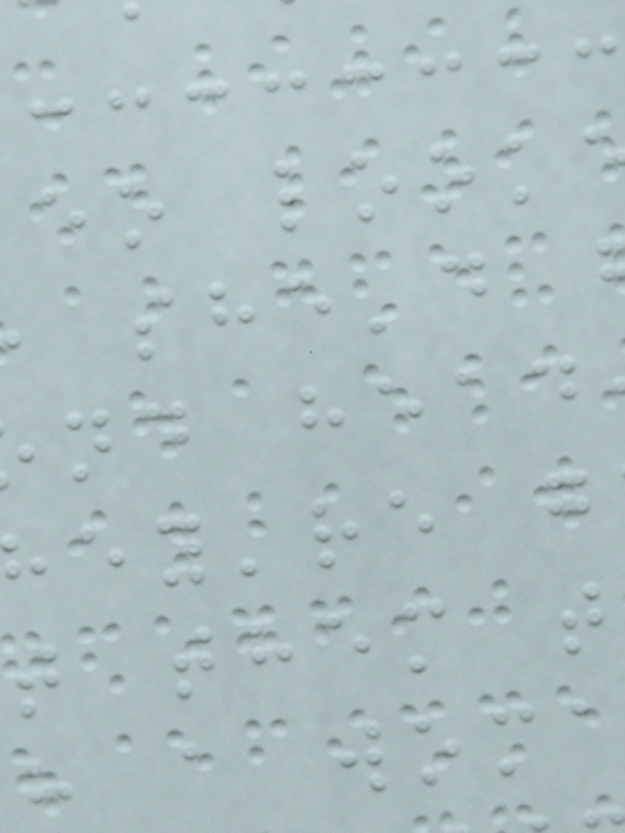eo look
she'd
nd head
ey're g
t them t
h a woma
